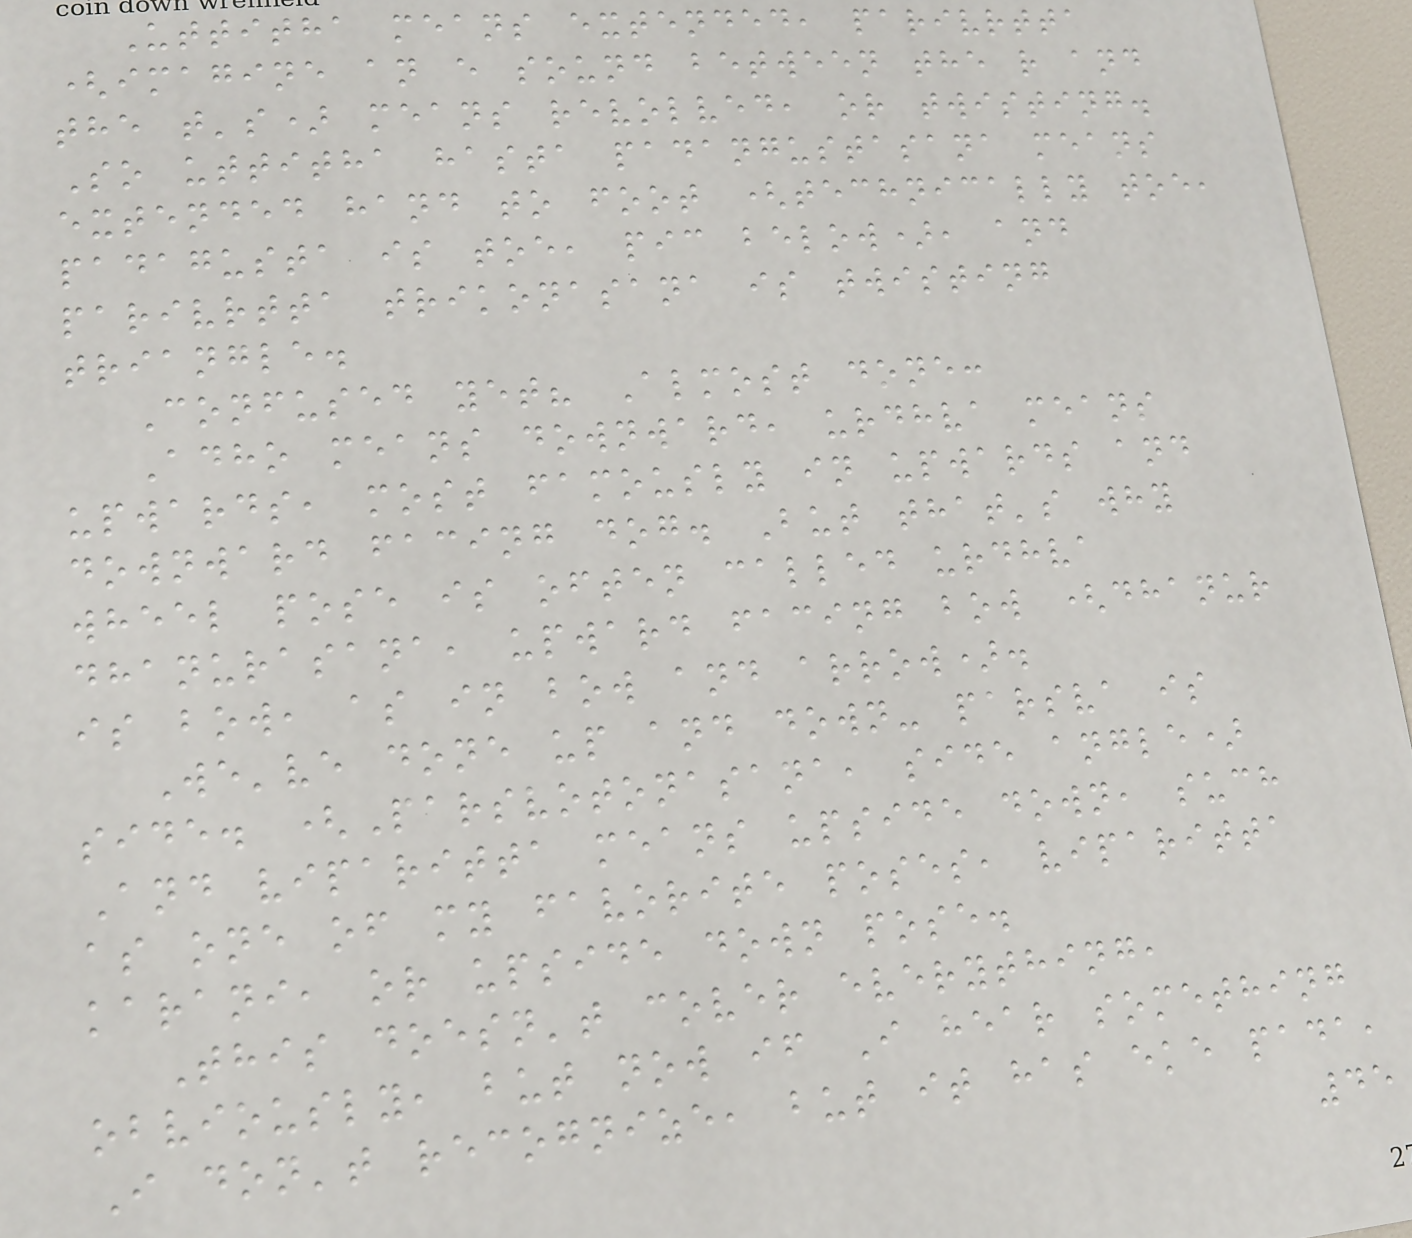Uttitha means extended, parivrtta
(imagine an e sound between the r and
the t's) means revolved, or twisting.
So uttitha hasta padangustasana means
extended hand to foot (technically toe,
padagusta is toe, pic below), and
parivrtta trikonasana is twisting
triangle.
Confused yet? Almost done:
Adho means downward, urdhva means
upwards, most famously in upwards and
downward facing dog. But that's why
wheel pose is often called urdhva
dhanurasana, upward facing bow (dhanur
is bow, as in bow and arrow).
We've done up and down- parsva is
side. (Parsvotonasana, side angle)
And viparitta means upside down, such
as one of my favorite poses, viparitta
karani, or upside down pose.
This doesn't cover everything,
obviously, but now if I hear something
I don't recognize, but it has eke pada,
45
